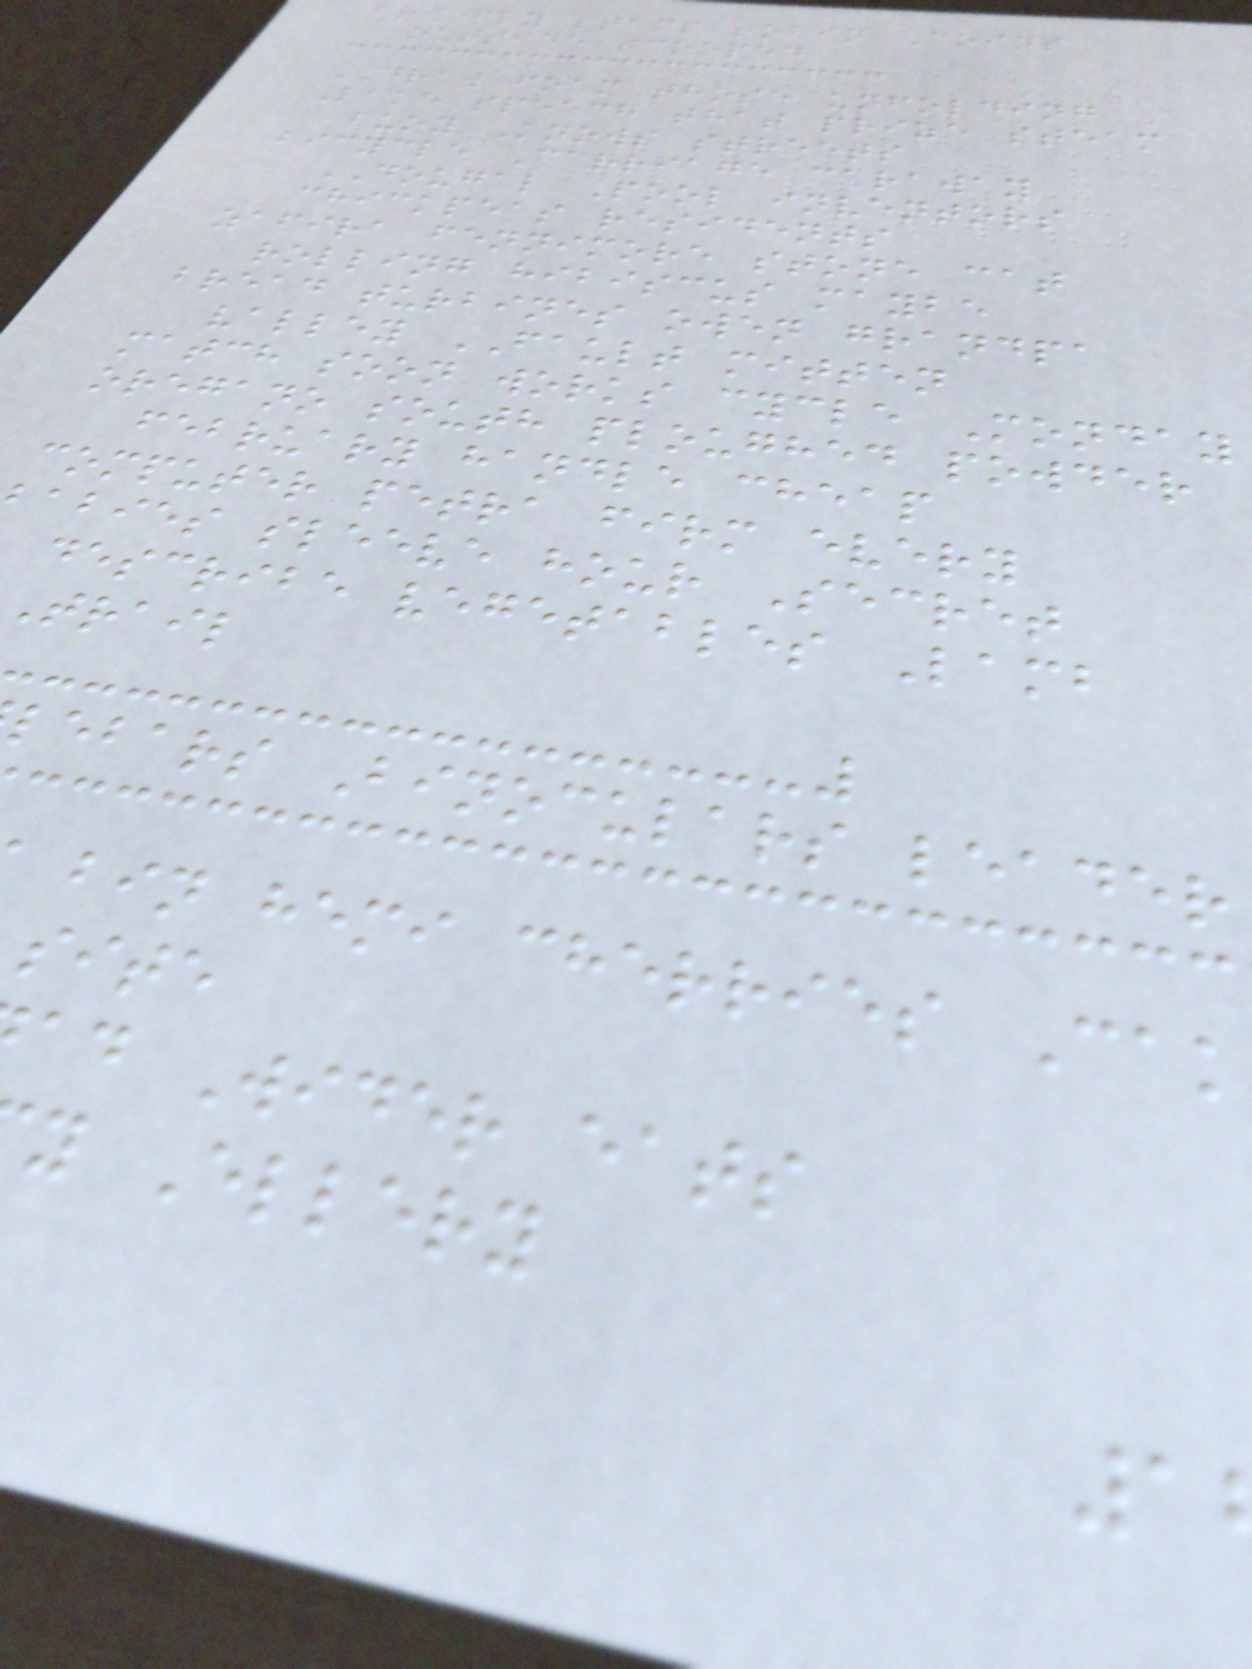briefly stamp tobin Coins
outside scooped
DRAW foam those unfolding
Lake speech that prize steam
buoy Knows streets
bicycle Carriage caraway
DOUGAL Pool inventors
chickpeas residents
zafira fennimore stone cat
rolling hibiscus maybe
bread turbines owen grandpa
valley FAULT mitten
match soon works cycle Monday
oregano south ploughed powder
february handle cheap
computer petra firm every
abies sleeve hour Secret
describe vegetables Lamb
Trail
lebars Binoculars leader
bin hemi cherries Cak
site
ad Wider eats
y Ellery
